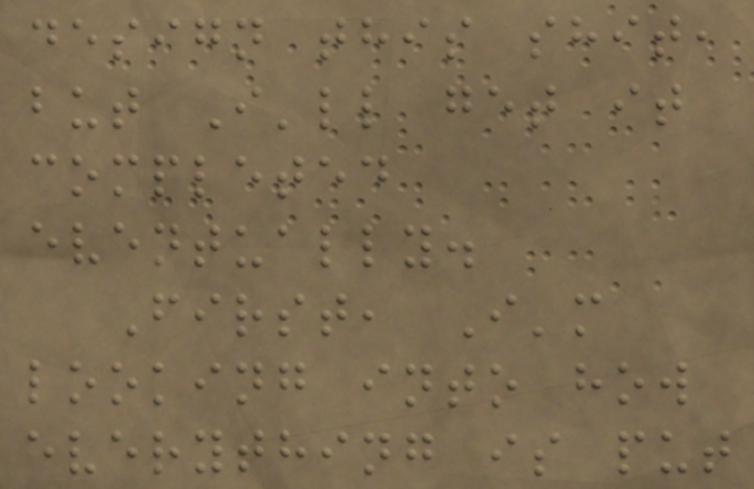design this shit,
but I'll get it
completed
eventually.
First, I'm
looking into how
everything is put
